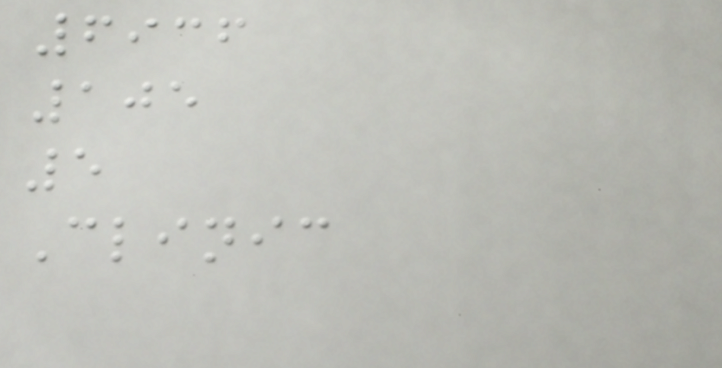6936
105
5
Clinic
